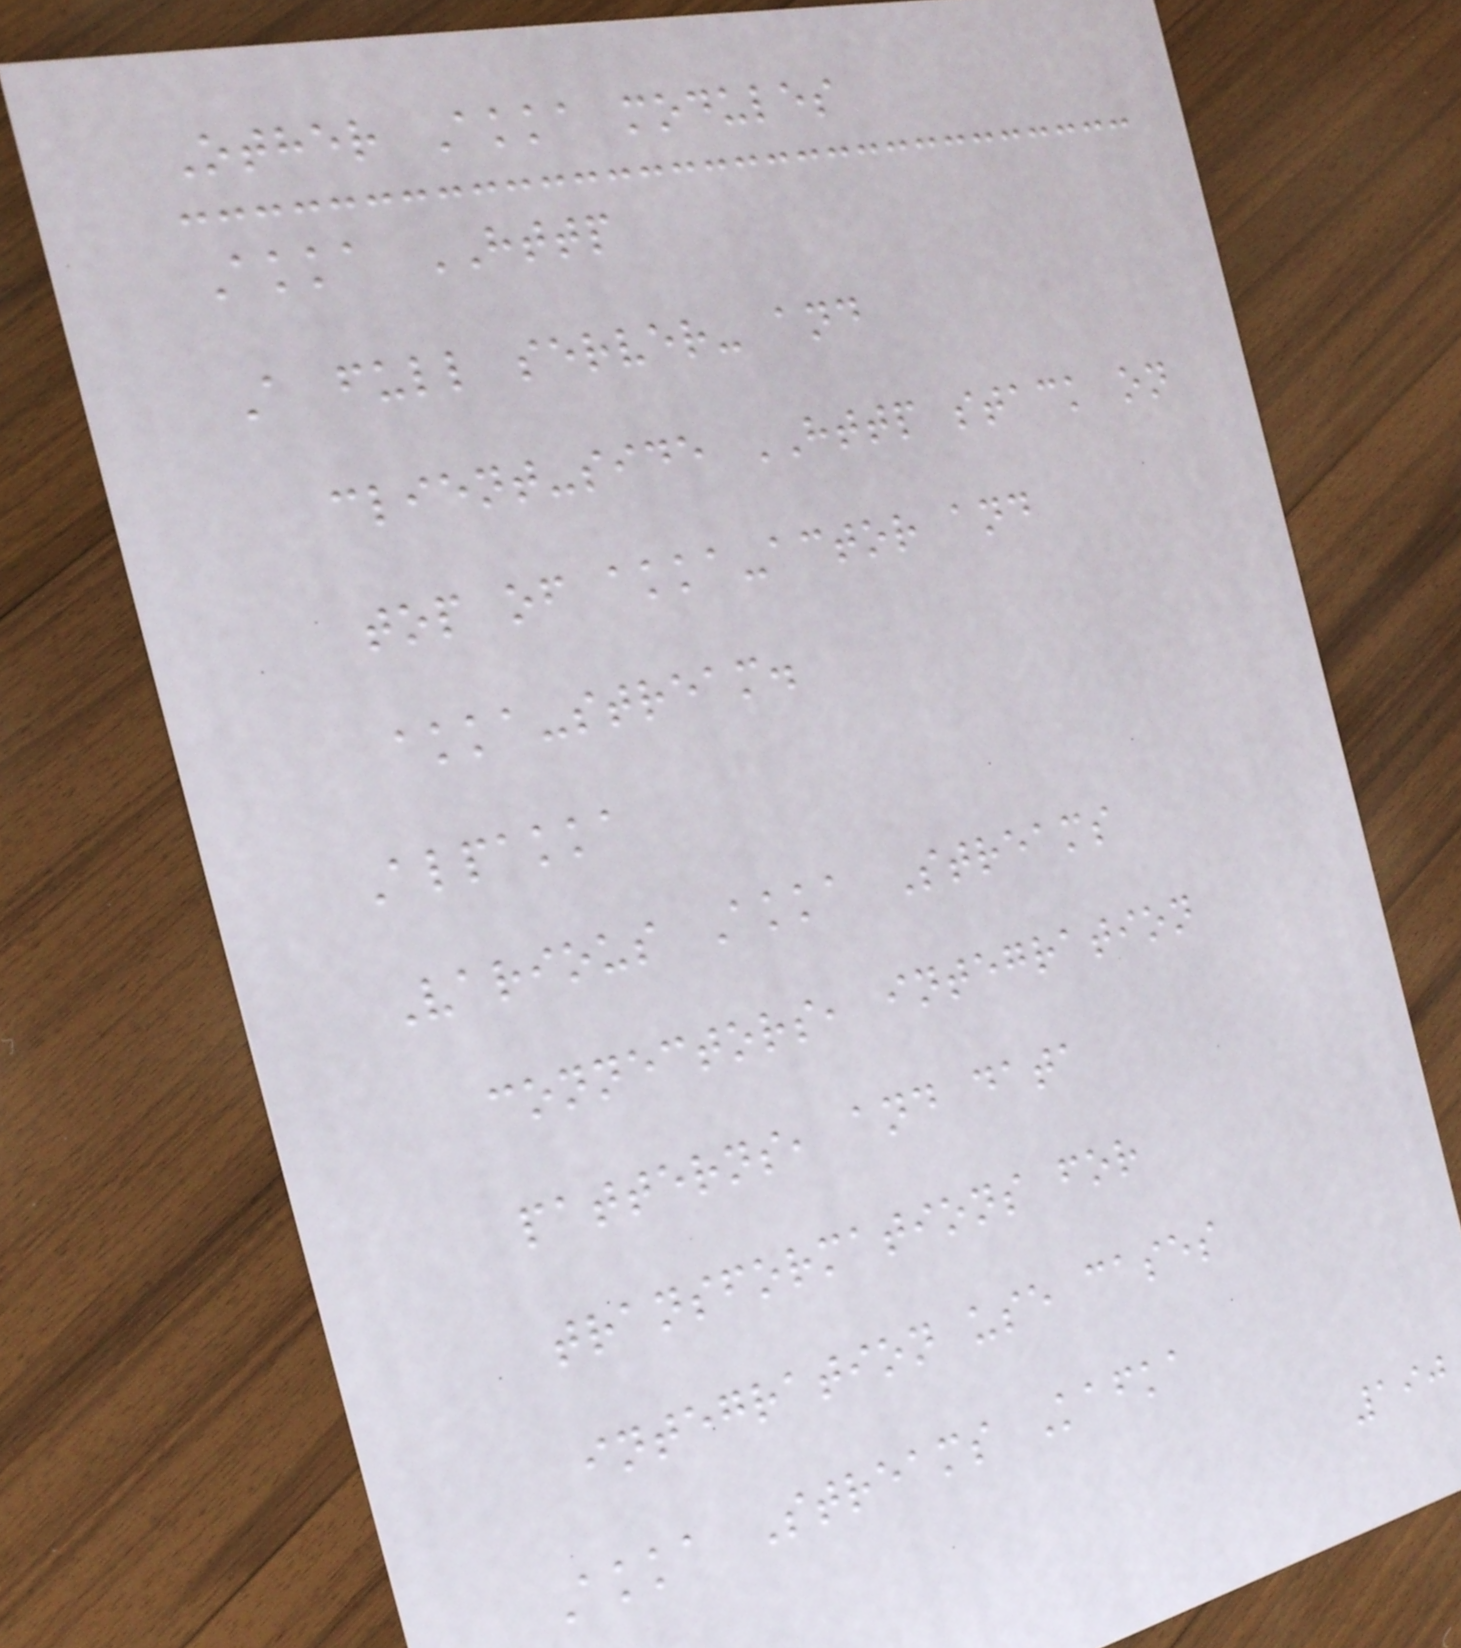Other Akka modules
Akka HTTP
A full server- and
client-side HTTP stack on
top of akka-actor and
akka-stream.
Alpakka
Various Akka Streams
connectors, integration
patterns, and data
transformations for
integration use cases
Akka Streams Kafka
190
